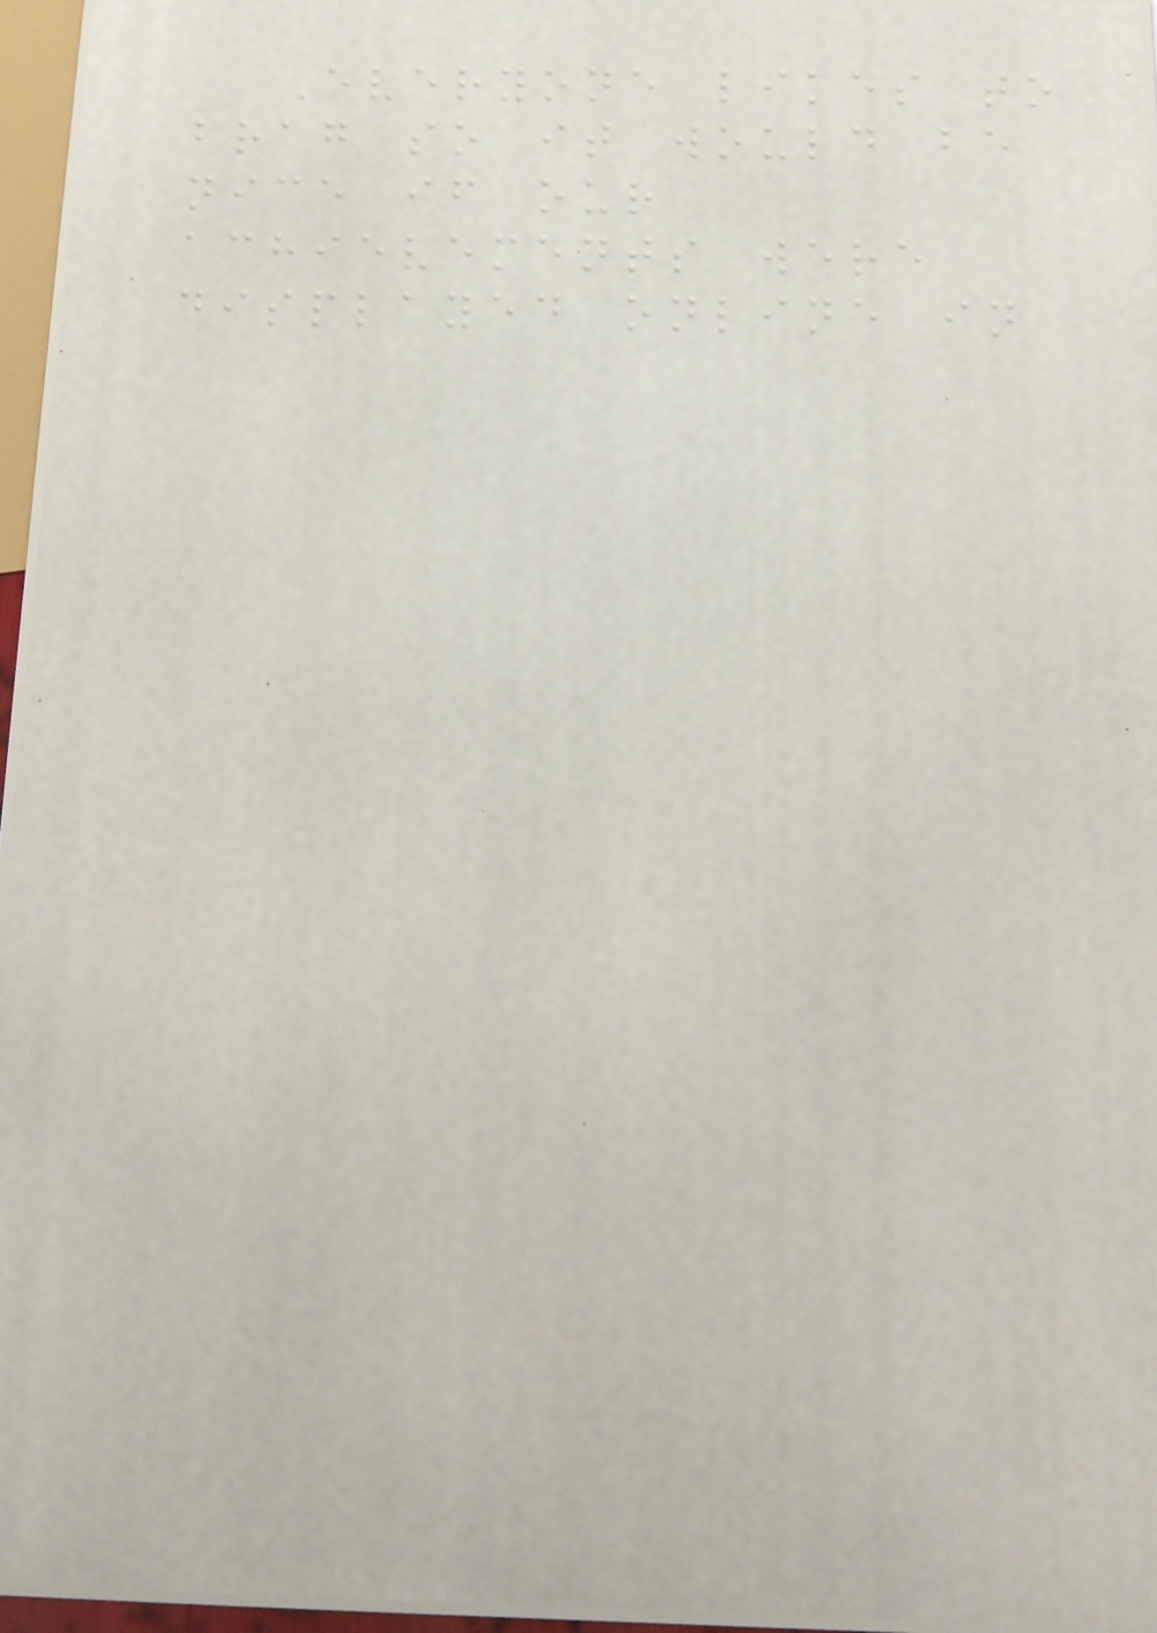Everyone likes to
brag so it would be
nice if our
achievements were
displayed online in
